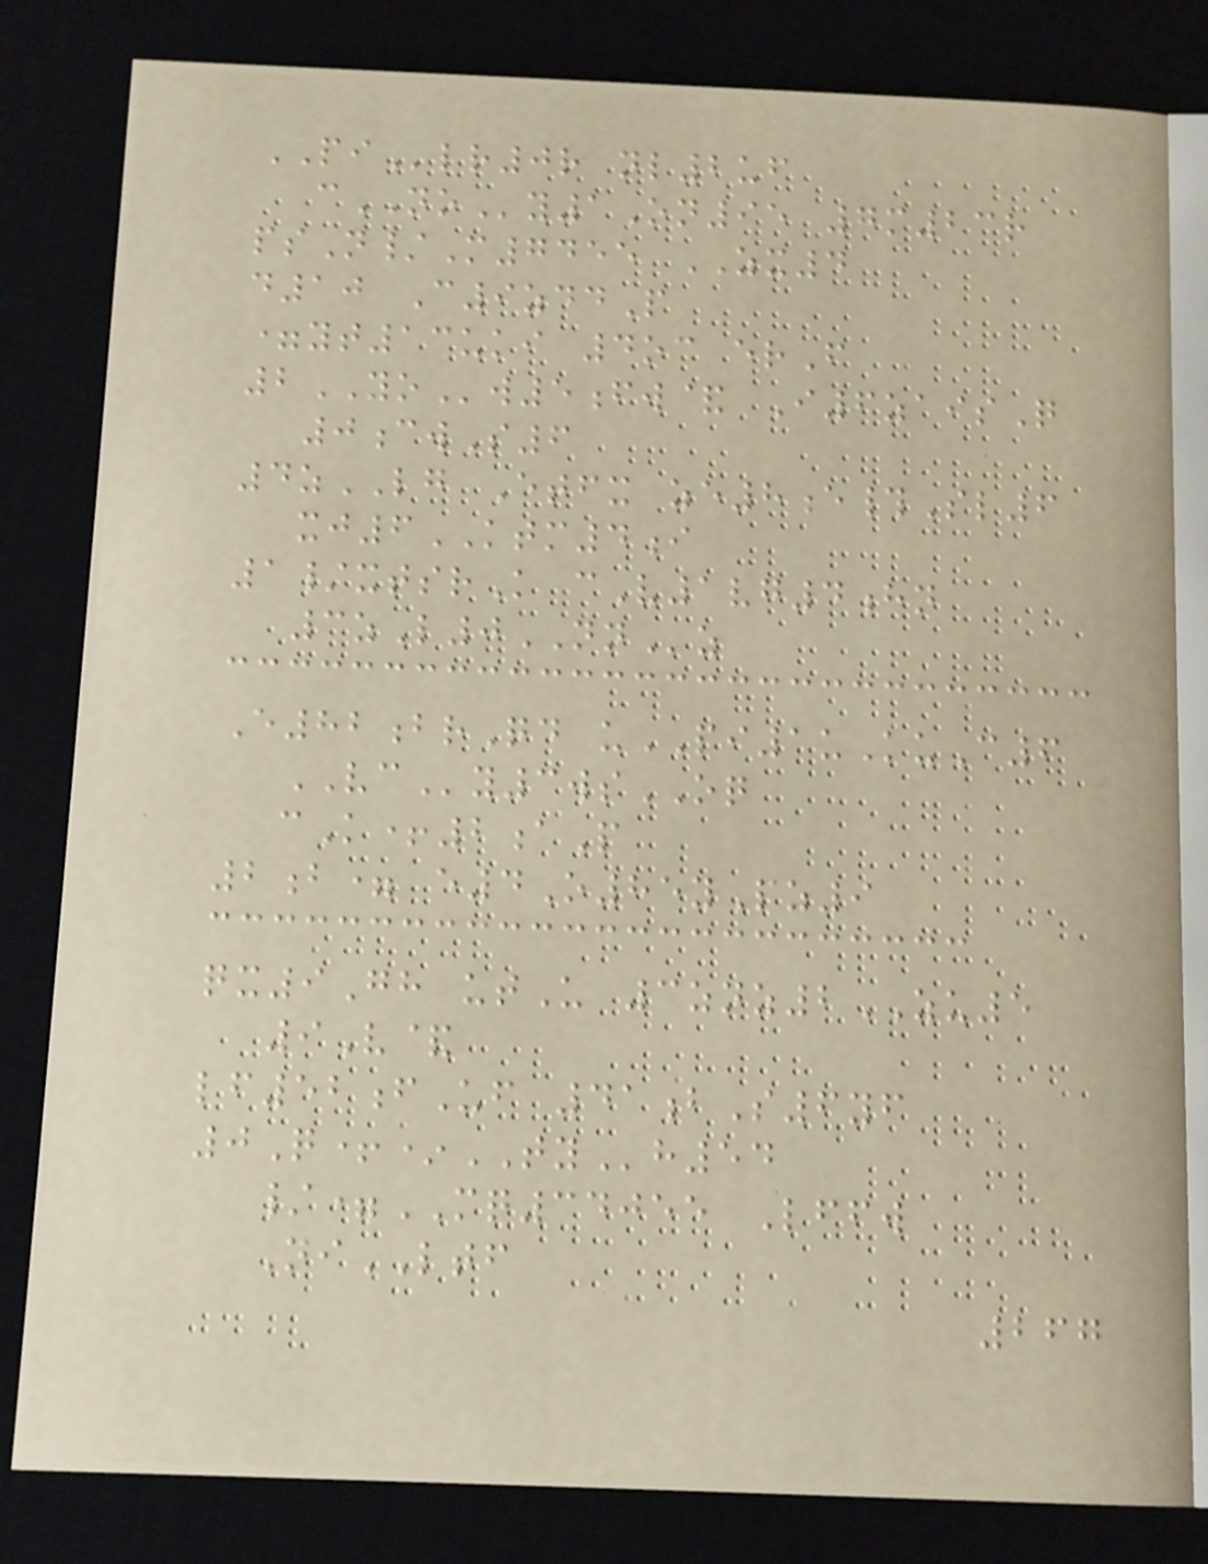PIlr0r nl2uf
cNOy1On95 7m23r
psN/M7455 ZX4
d10 C9zddP
=yt13uki 4oc erF
2YOw5fw& I6zaisQ
0cwS6
4zLG Etfx ze8e#Sl6
xj6KTM4i
1/xtsrK cV1vg4hn
3zL0NNz
E82brQd uPI1uKuC6
VCy3wsOQ
cK+2aP
2b= e4O85yPz9
qx9Gh utU 3znz2ZU5
9V&
lf52fUf 41bS6yf
0Q+*TYh54
/=MQ34055 Lffw
NiLTF
267
